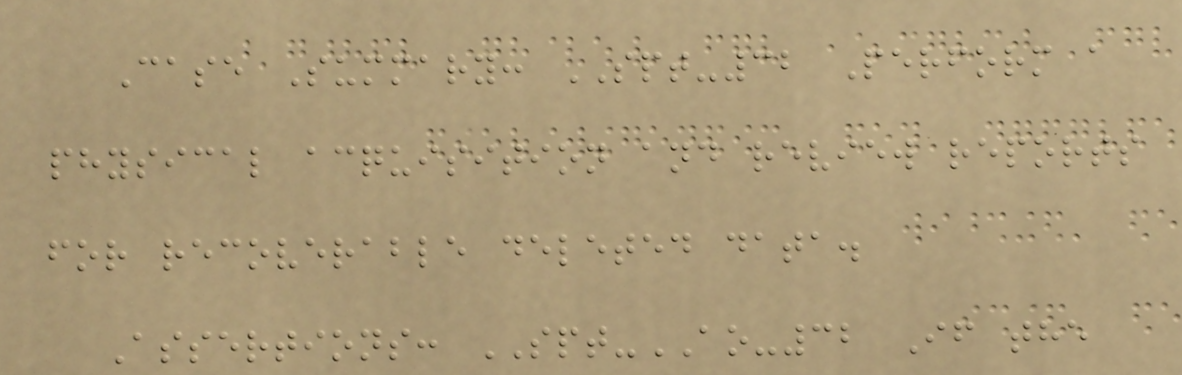Case Summary: SPT-32 Perform a
physical acquisition and review reports
for recoverable deleted data.
Assertions: SPT-AO-32 If the
